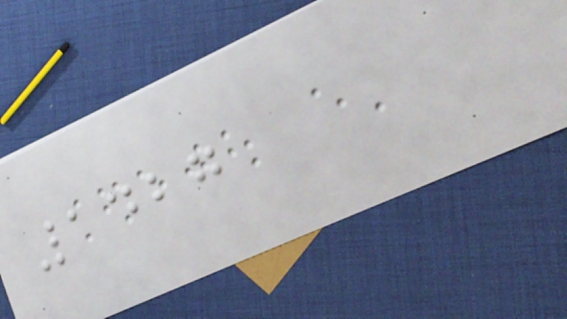1427
